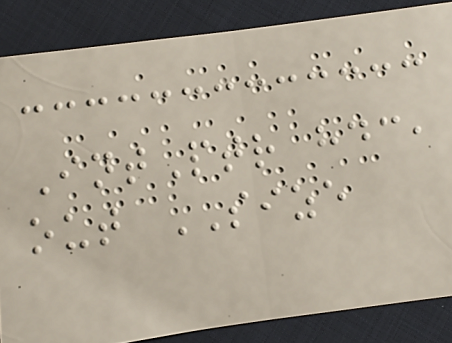IntPtr hdc,
out SIZE
